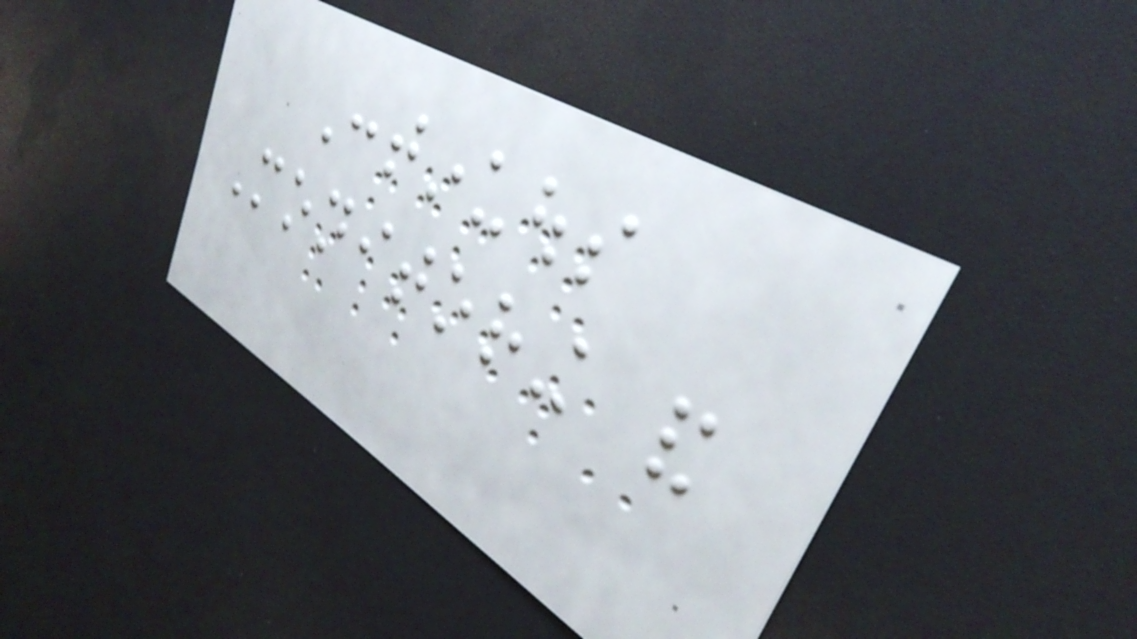Continuous
Monitoring and
